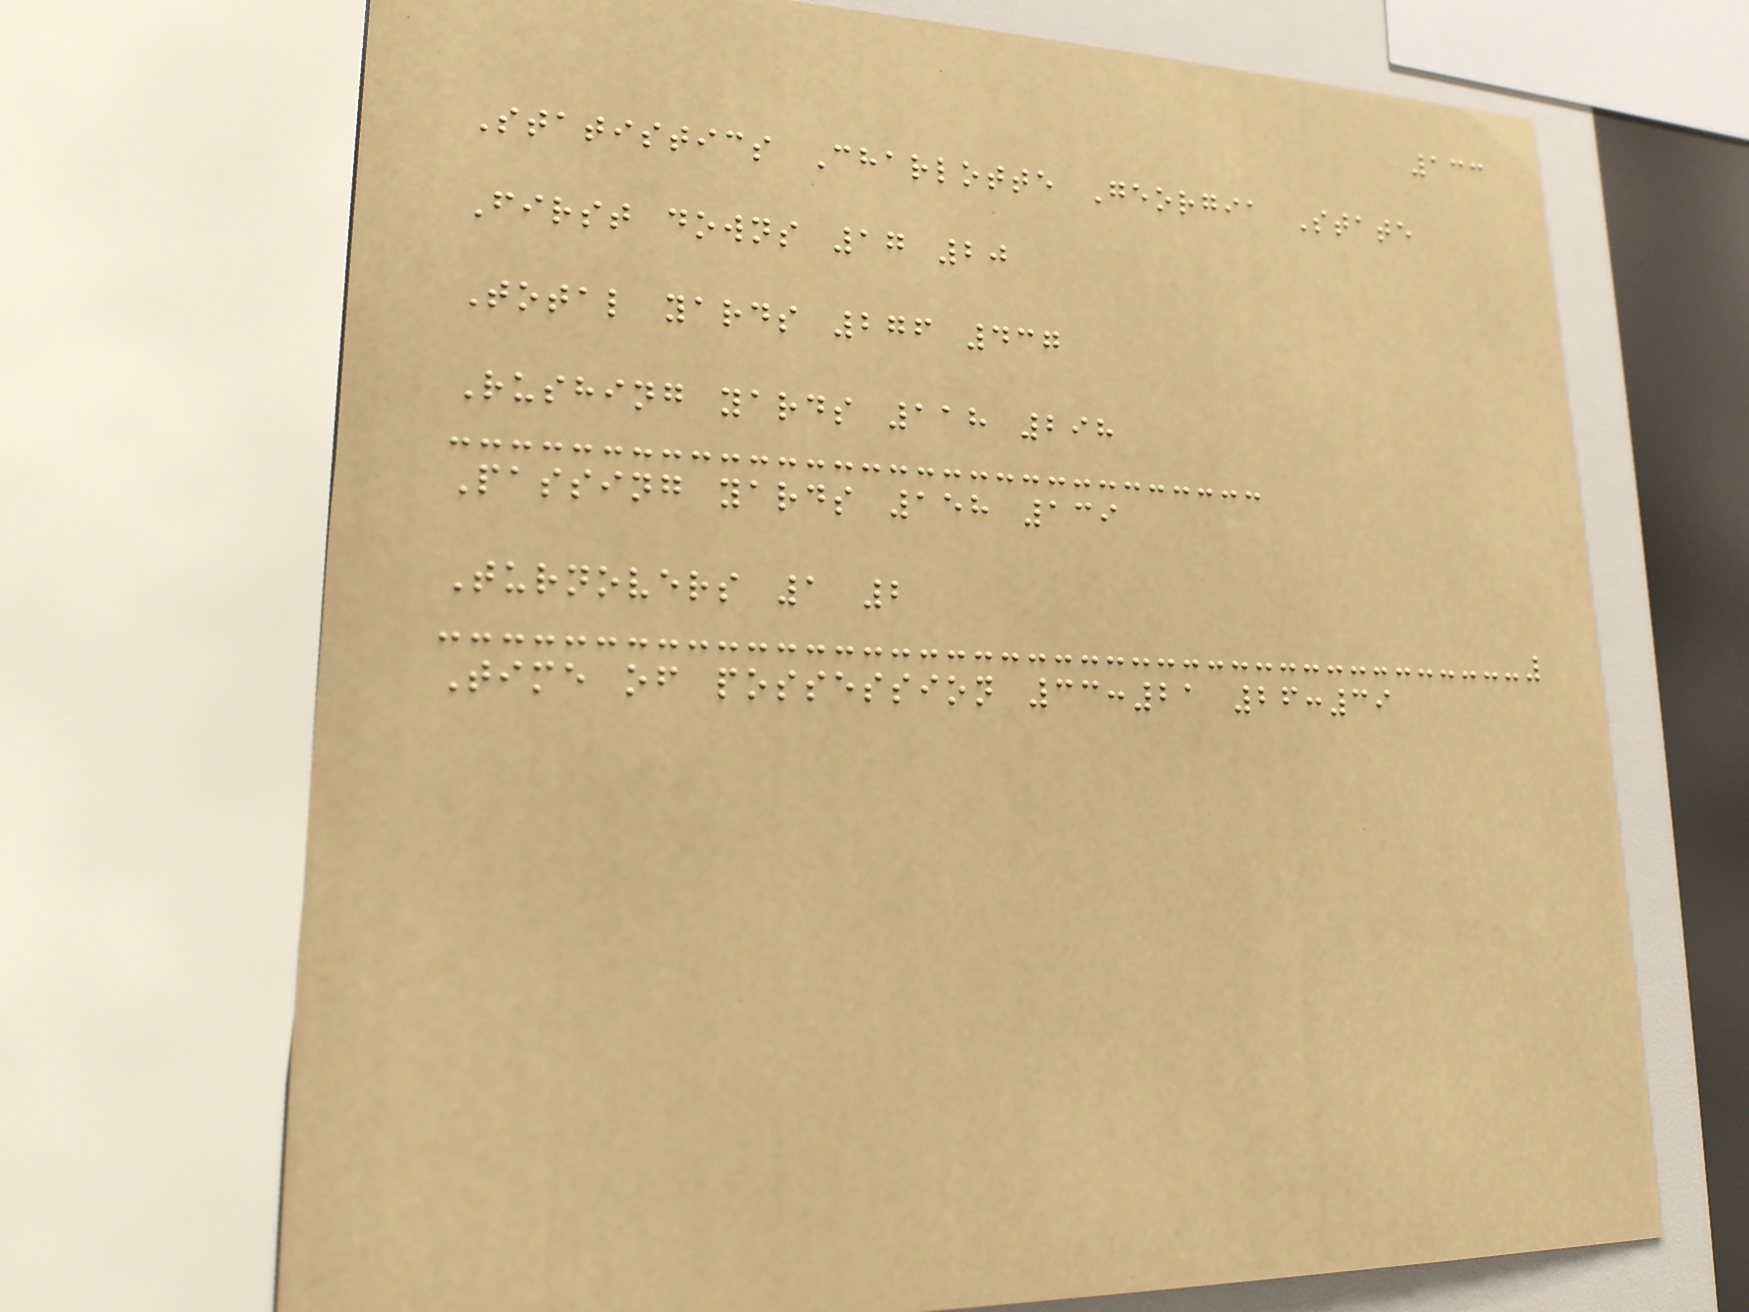133
Statistics Charlotte Georgia State
First downs 17 20
Total yards 276 437
Rushing yards 118 298
Passing yards 158 139
Turnovers 1 2
Time of possession 33:21 26:39
